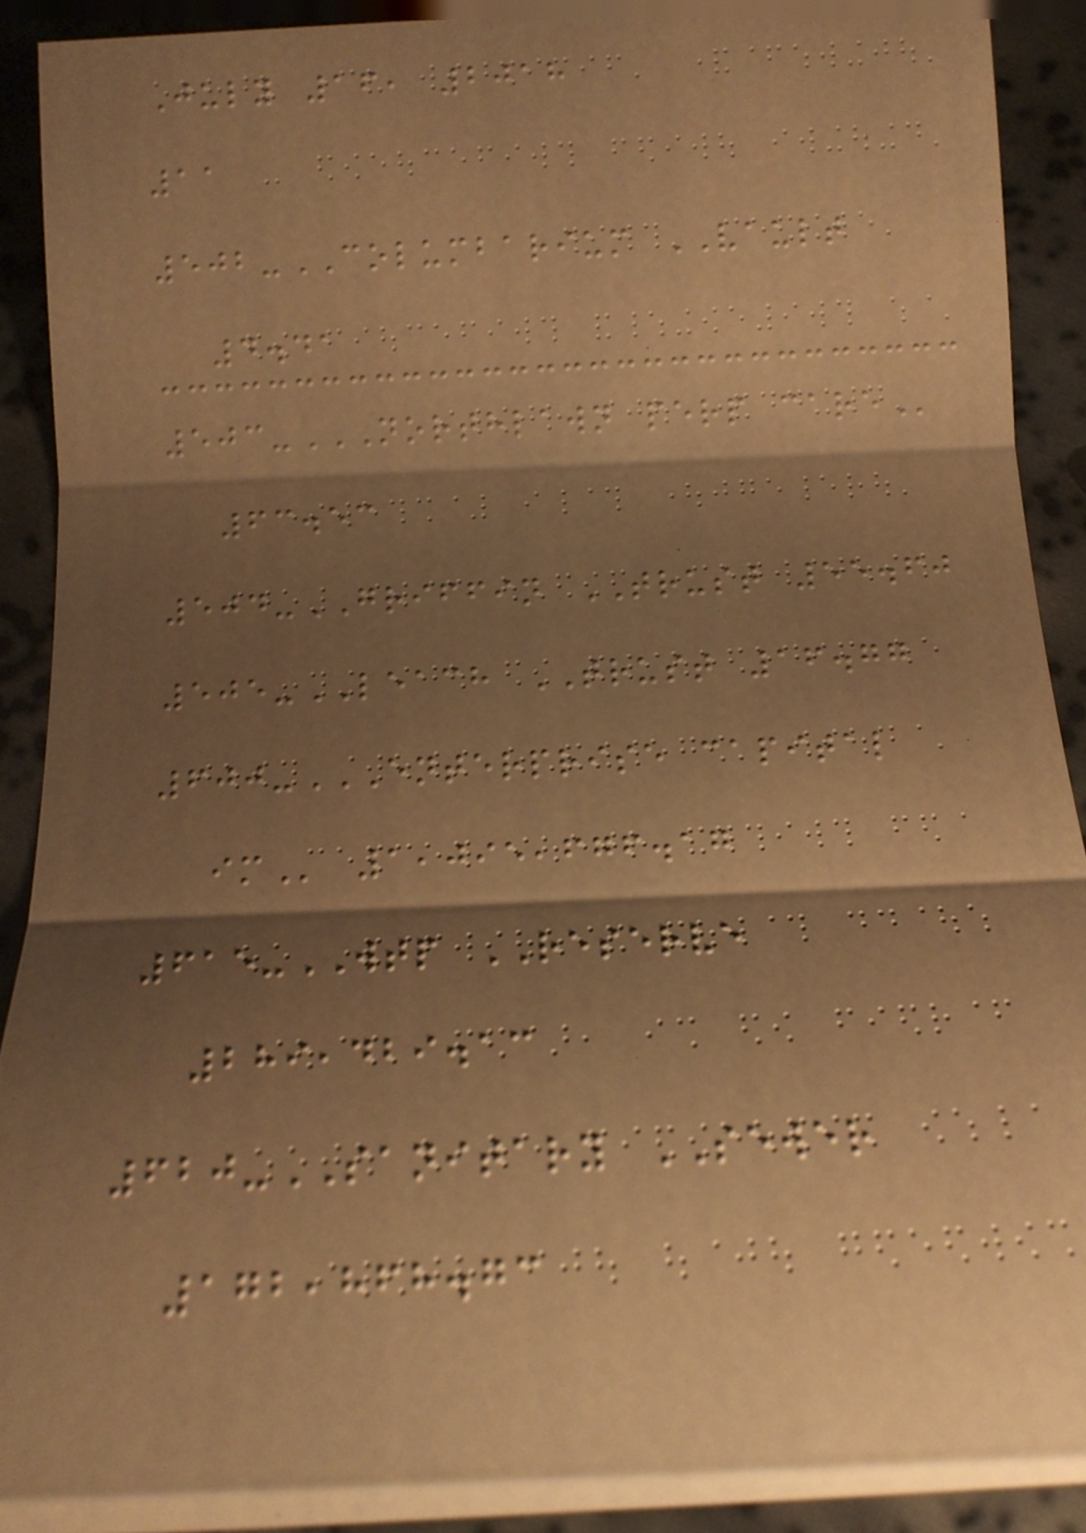July 16, 2018
11
502-COLUMBARIUM VAULT
4.41
503-NORTHLAWN PERP CARE
63.53
504-GRIFFIN TRUST 55.60
505-LEACH TRUST 16.77
600-ENTERPRISE CAPITAL
IM 1,095,676.17
615-WTP RESERVE
289,429.13
620-SANITARY SEWER
172,868.73
